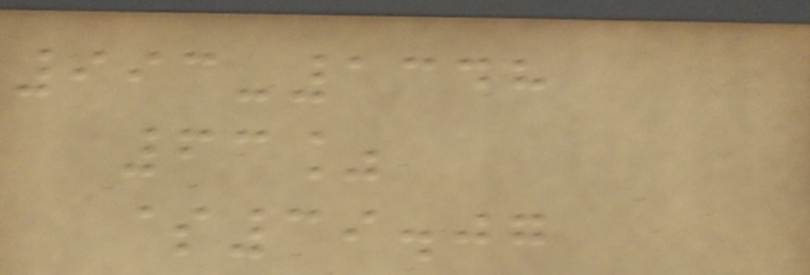993-1348
63%
$39.07
